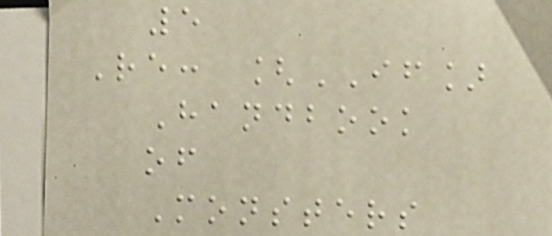5
Re: [IF]
Handbook
of
Monsters
